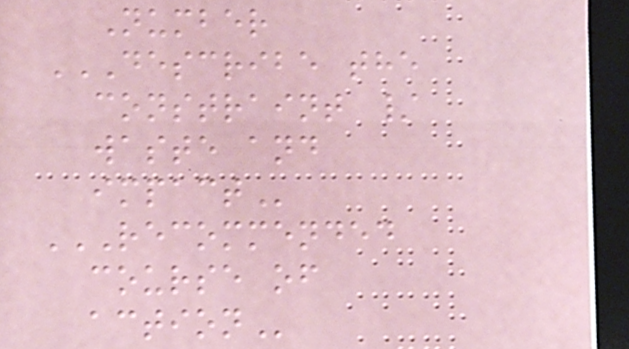Number
DESCRIBE THE
CONSTRAINT /
WASTE AND
IMPACT
RECOMMENDED
COURSE OF
ACTION
